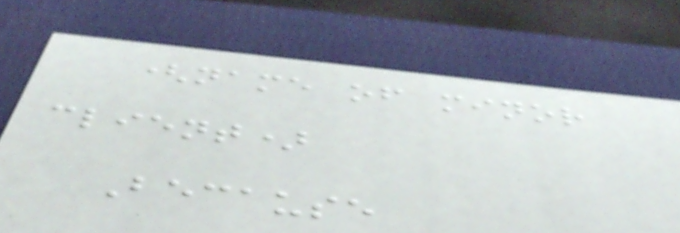(name of minor
client)
Because
